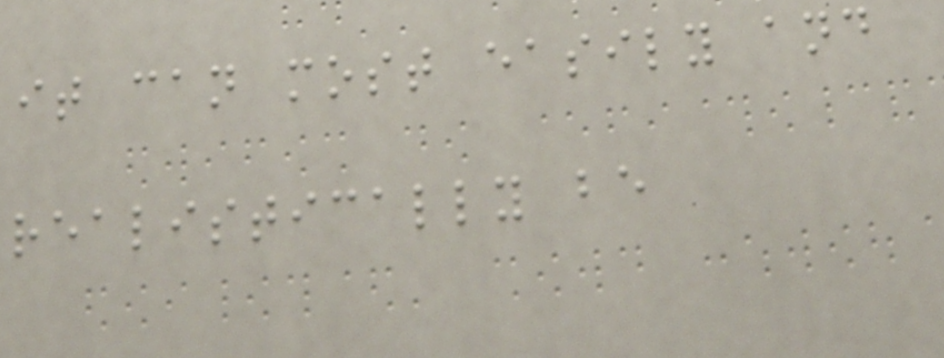it can most easily and
realistically be
